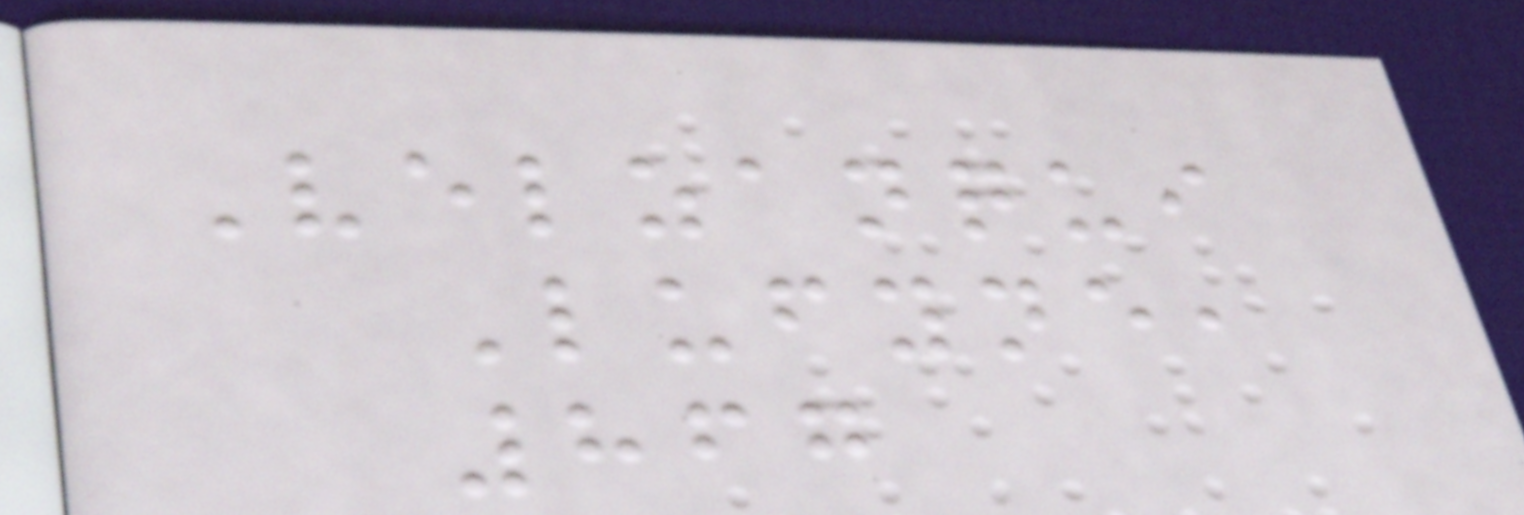Velzanqui
Lufyne,
867
